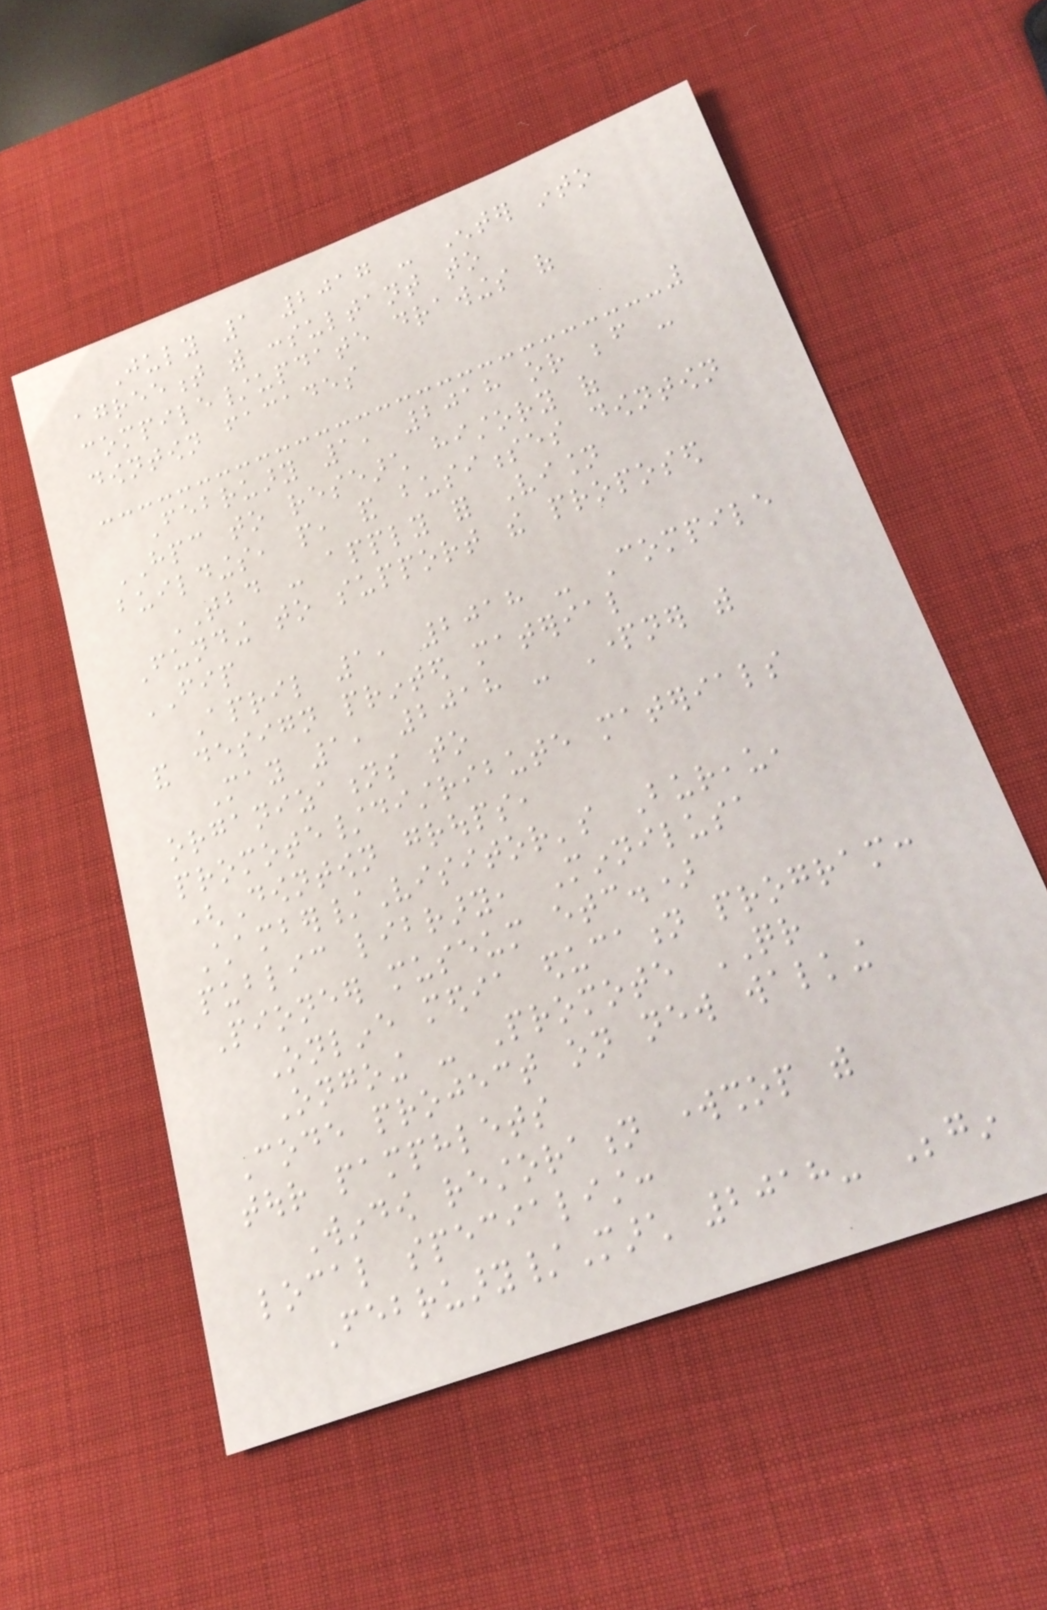July 1 2017 - Enter into
agreement with consultant to
compile/update drawings of
downtown facades
February 1, 2018 or before -
HPC to research history of
buildings, people, and businesses downtown
TBD - apply for Vision
Funding to support the proposed
FIP
April 1, 2018 - Compile
and design printed material
May 1, 2018 - Partner with
organizations to
promote/distribute materials
(Downtown groups,
Chamber/Visitor's Bureau,
public library, Minnilusa
Pioneer museum etc.)
Online media education program:
Ongoing - Promote QR
Code project on new walking
tour pamphlets
Window restoration workshop with
local specialist:
February/March 2018- Begin
